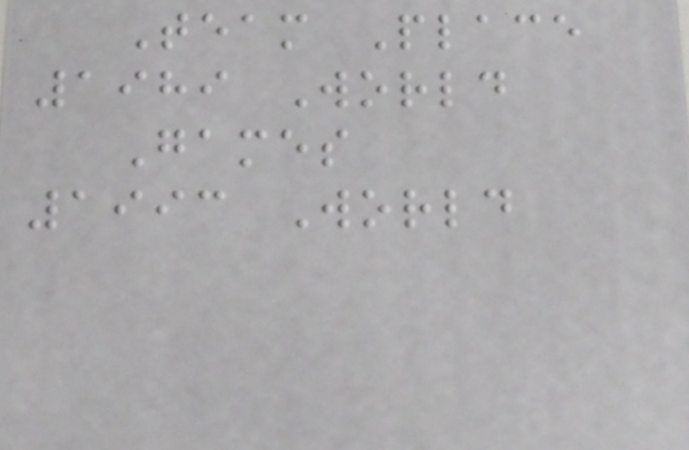Team Place
1989 World
Games
1993 World
